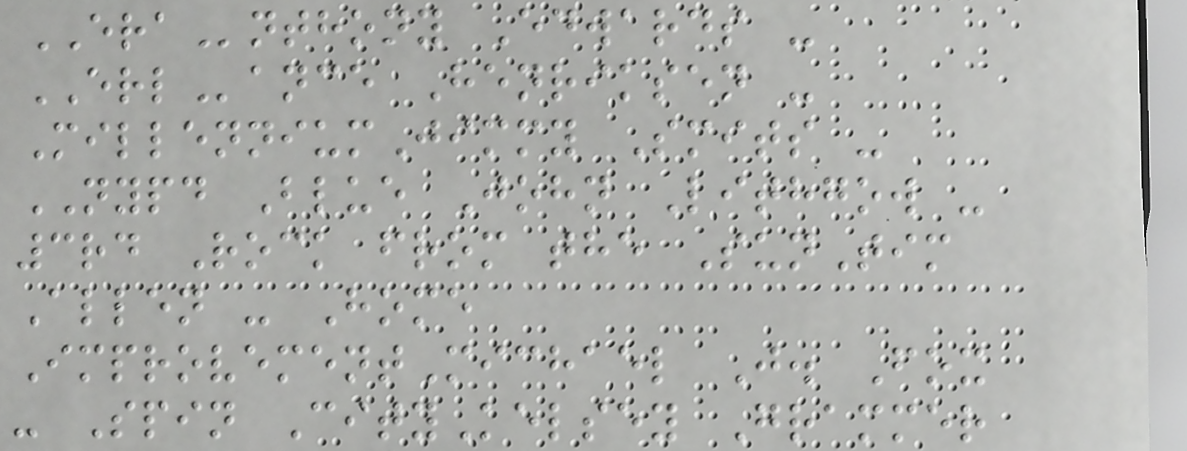ERAnthony Edwards -
ERLance Henriksen -
MillenniumJimmy Smits -
NYPD Blue John Lithgow -
3rd Rock from the SunTim
Allen - Home
ImprovementMichael J. Fox
- Spin CityKelsey Grammer
